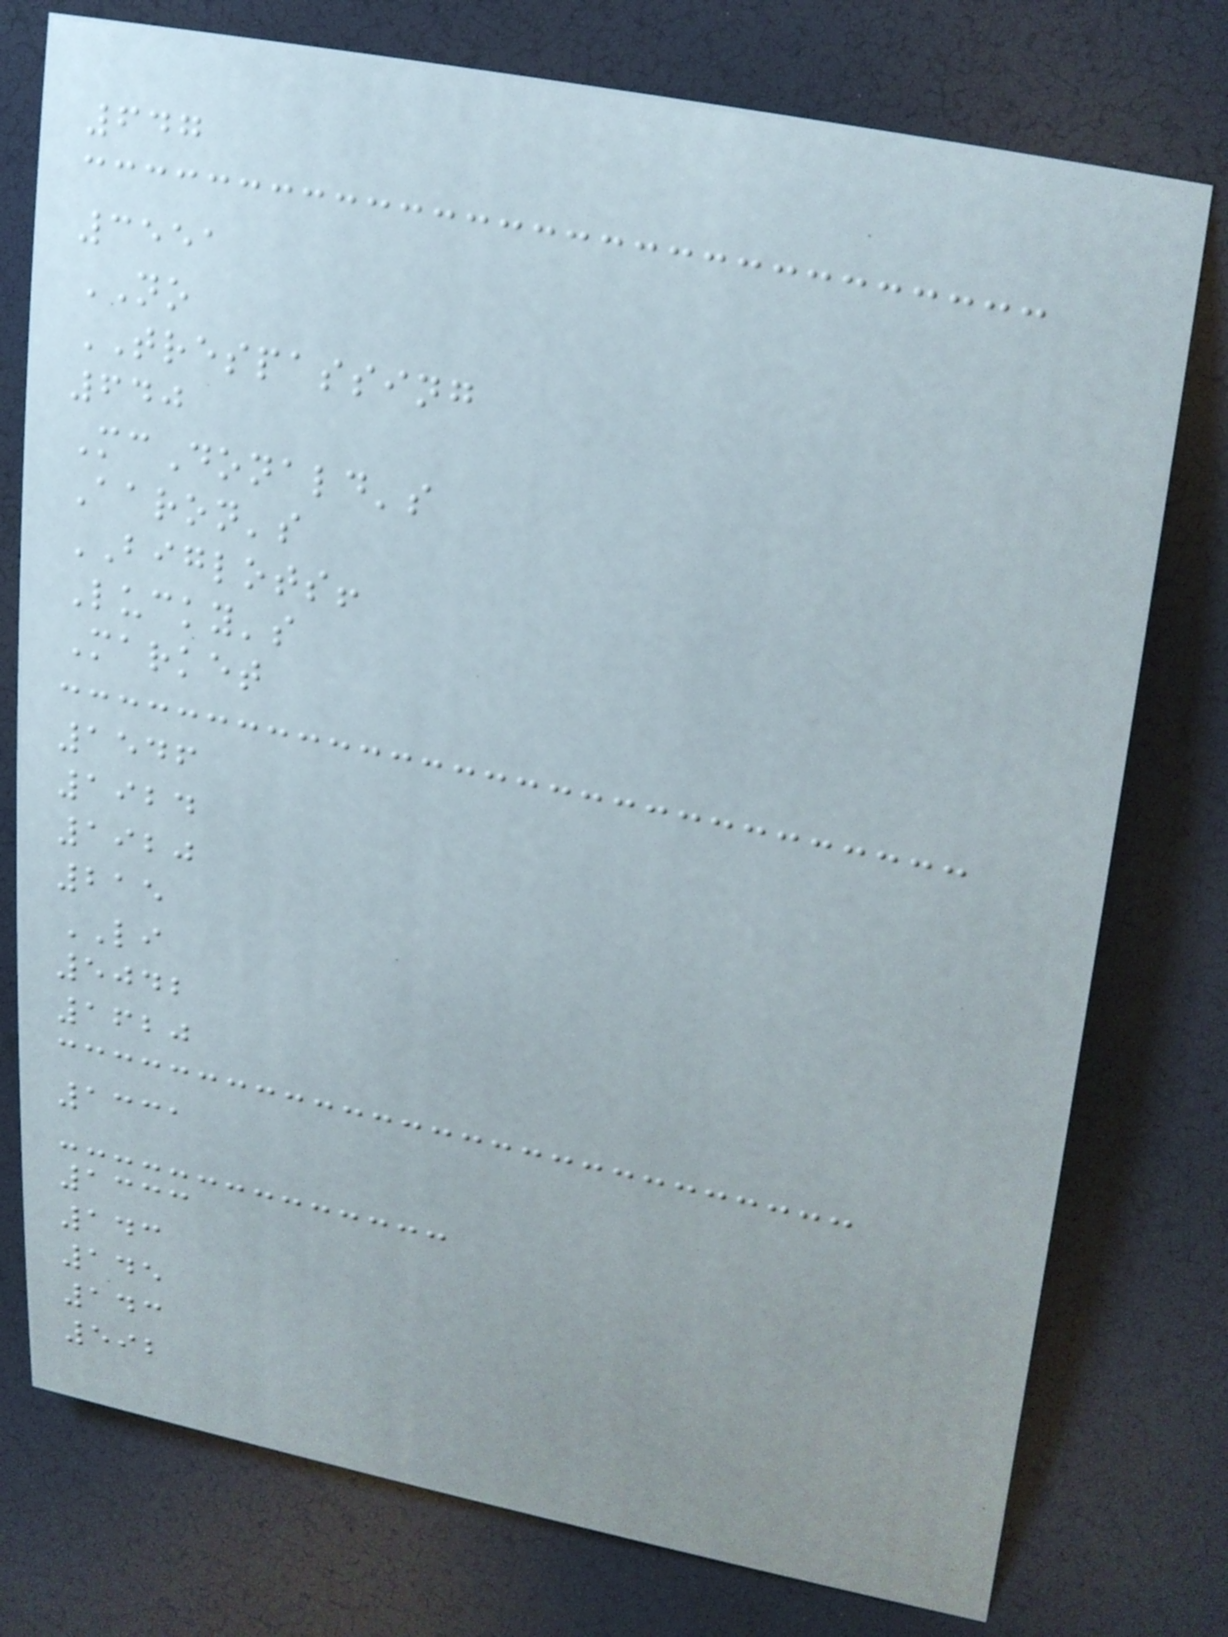647
3551
NO
TRESPASSING
640
McDonald's
Aaron's
BIGLOTS!
Lucky's
Market
1546
1924
1920
215
LI
5042
1620
1331
1333
143
145
143
592
